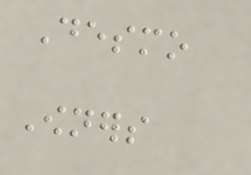Desmo
Owners
